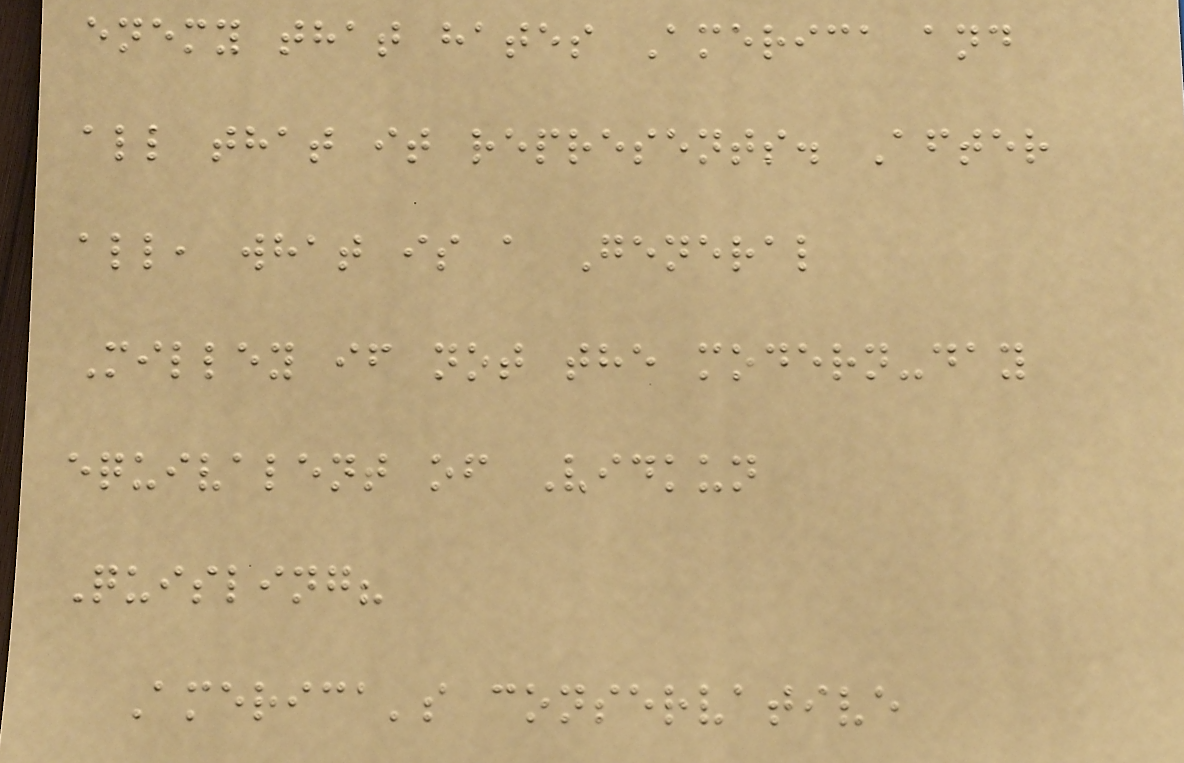enemy that hates America and
all that it represents. After
all, what is a General
Milley if not the modern-day
equivalent of Vidkun
Quisling?
America's conservative
